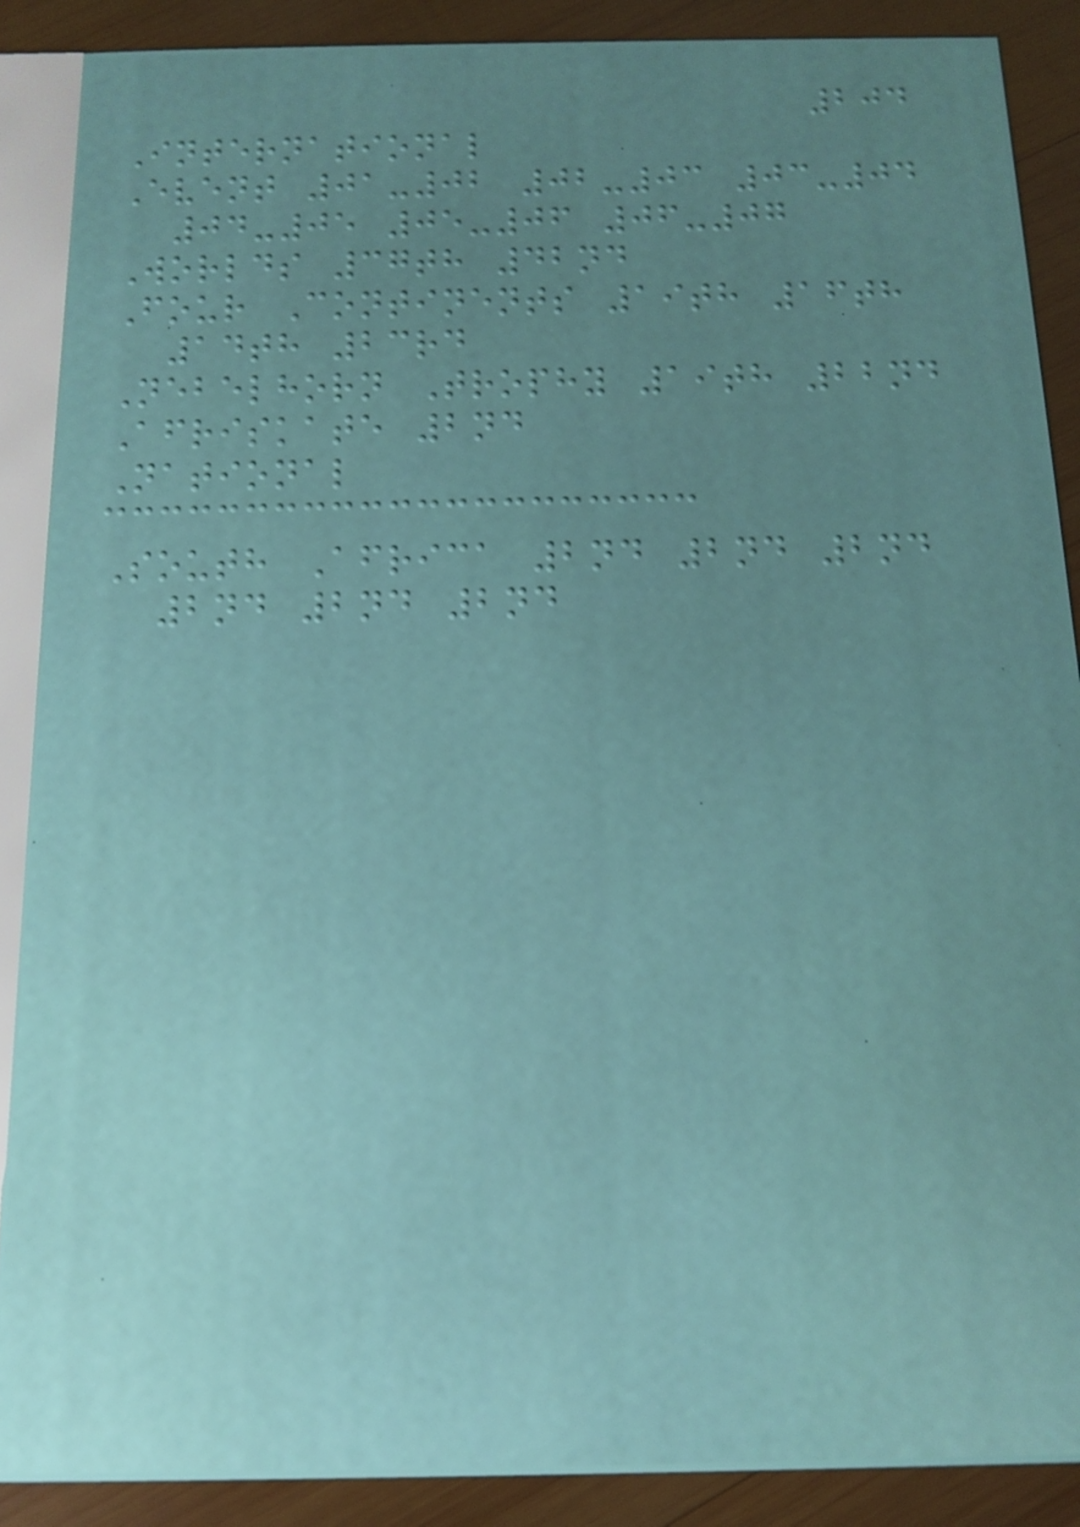204
International
Event 01-02 02-03 03-04
04-05 05-06 06-07
Worlds 37th 42nd
Four Continents 19th 16th
14th 23rd
Nebelhorn Trophy 19th 22nd
Afriskate 2nd
National
South Africa 2nd 2nd 2nd
2nd 2nd 2nd
